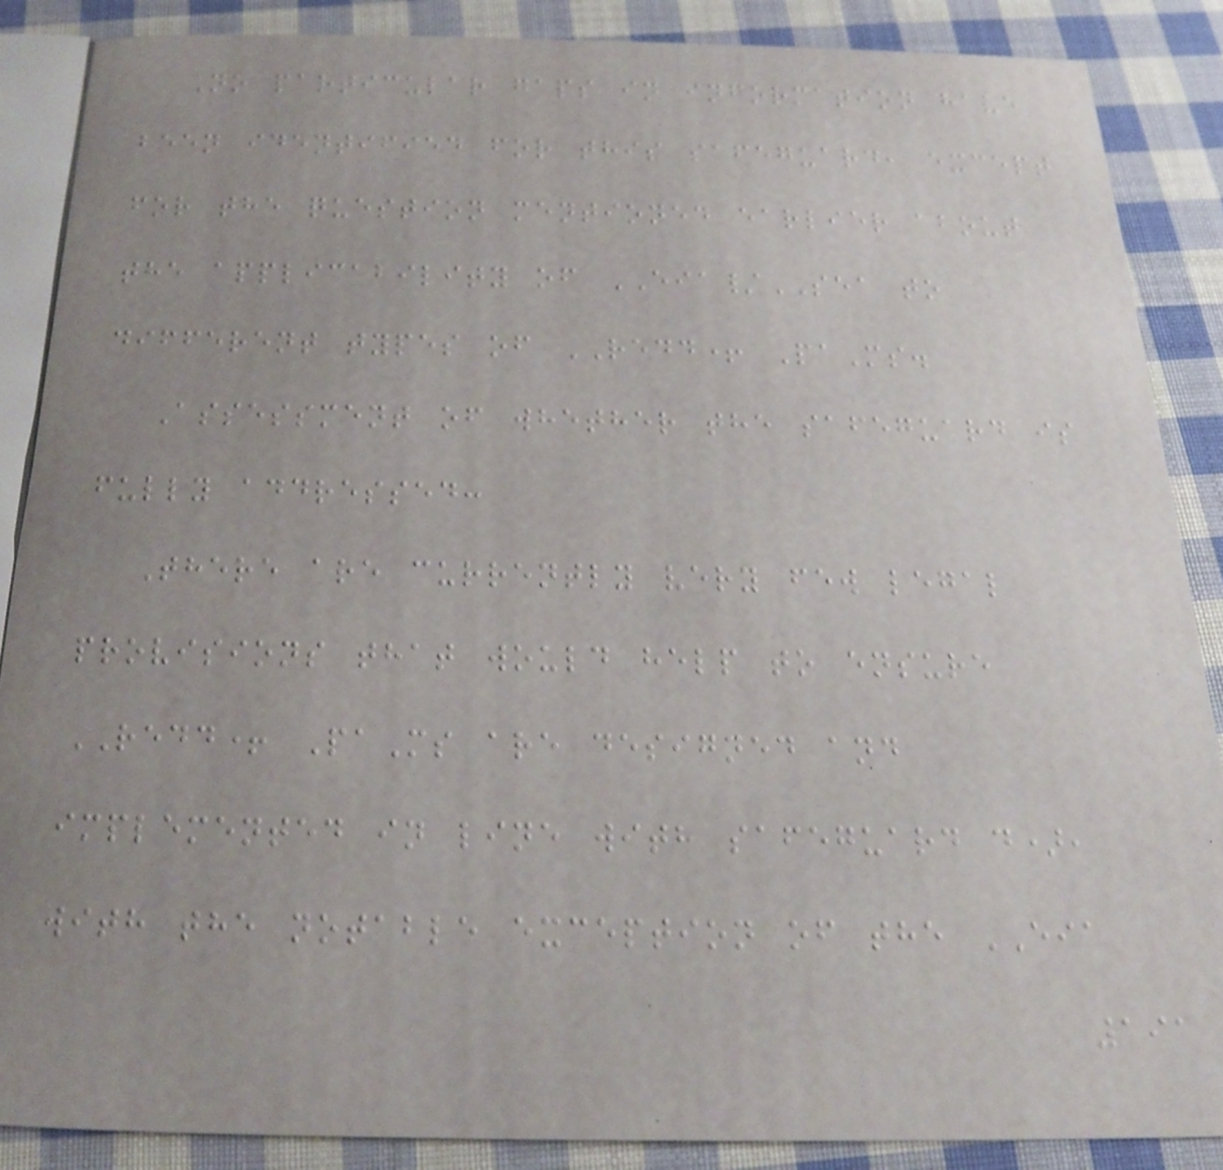No particular gaps in information have
been identified for this safeguard, except
for the question mentioned earlier about
the applicability of EIA/SEA to
different types of REDD+ PaMs.
Assessment of whether the safeguard is
fully addressed:
There are currently very few legal
provisions that would help to ensure
REDD+ PaMs are designed and
implemented in line with safeguard d),
with the notable exception of the EIA
191
